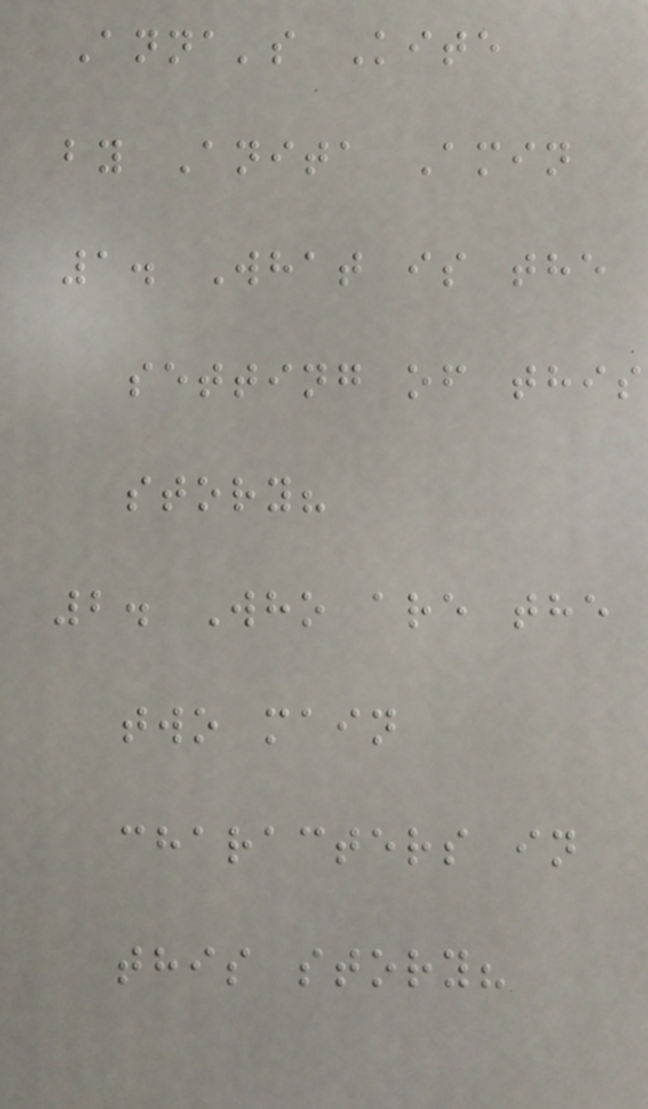Anna's Kite
by Anita Amin
1. What is the
setting of this
story?
2. Who are the
two main
characters in
this story?
